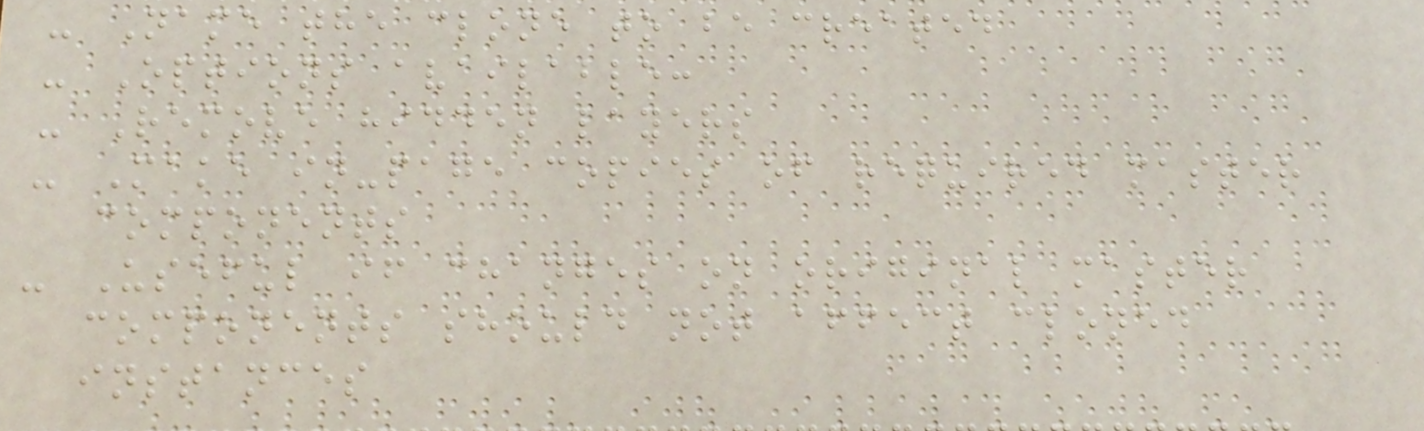- Name the clone to be created
- Options available:
- Remove hidden layers
- Make in-page copies of required master
components
- Useful if changes on original master
components should not affect cloned
instances
